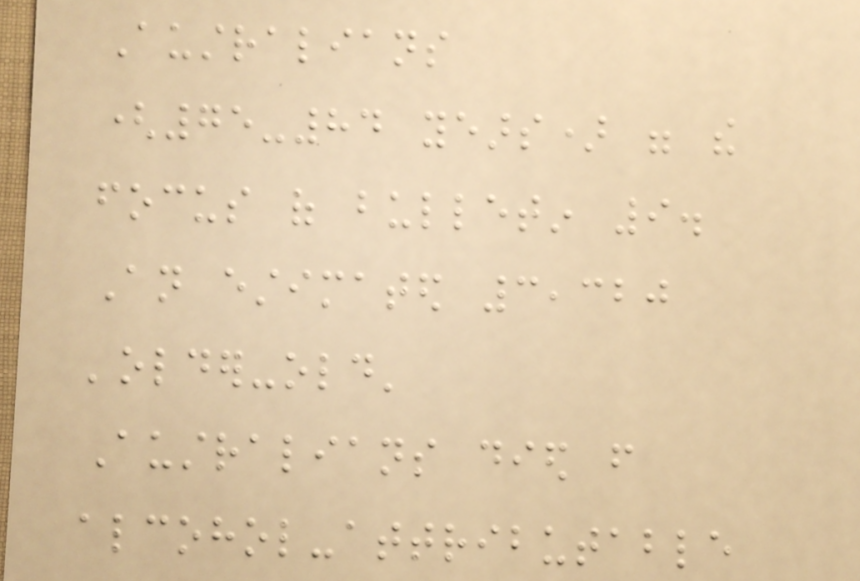Australians
(75-84 years) were the
focus of bulletin 9.
An estimated 3,320
'older-old'
Australians died from
alcohol-attributable
